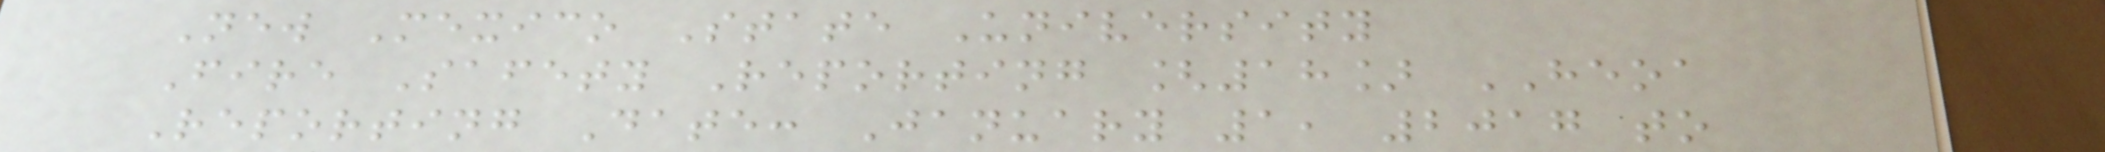New Mexico State University
Fire Safety Reporting [18] HEOA
Reporting Date: January 1, 2017 to
